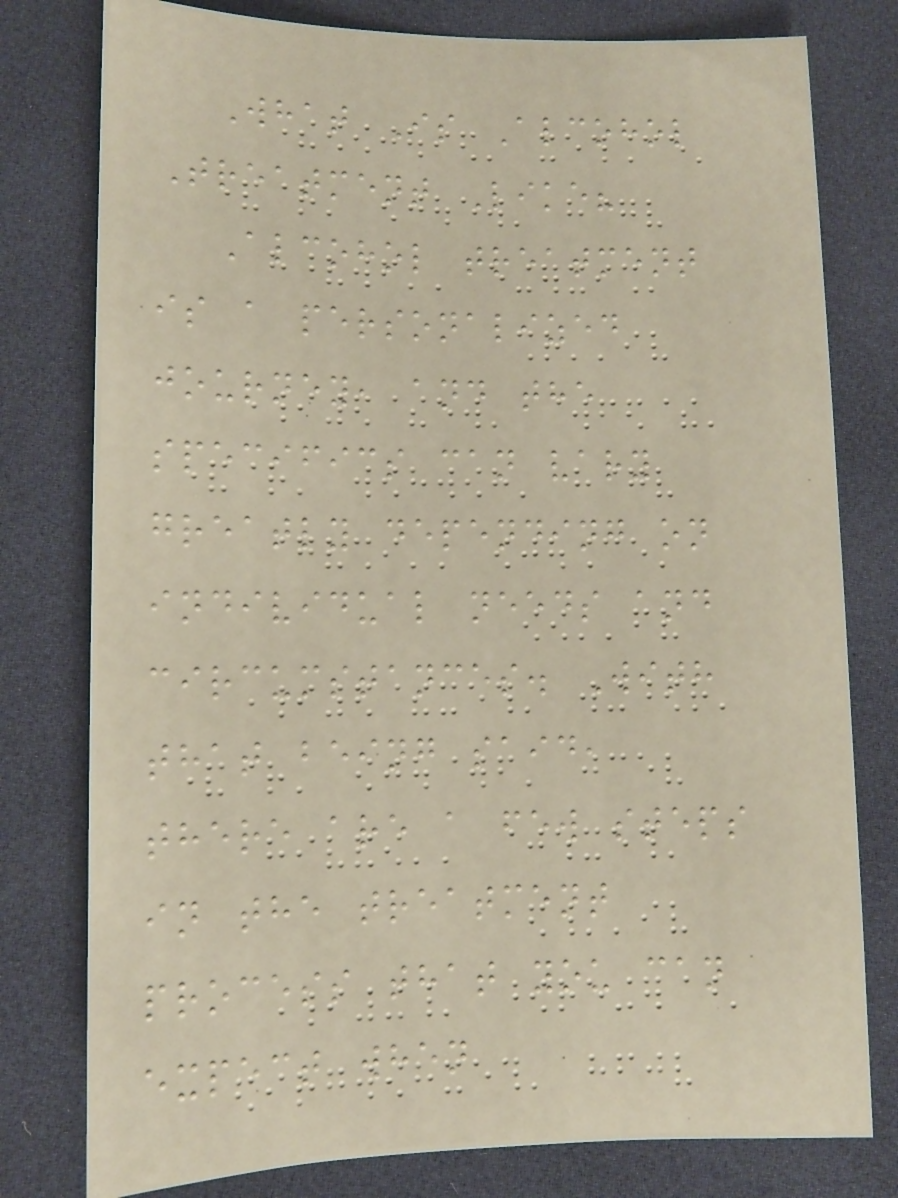What Is Alcohol
Treatment Like?
Alcohol treatment
is a personalized
journey, and the
specifics can vary
greatly depending on
individual needs and
circumstances. With
that being said,
there are a few steps
in the treatment
process that you can
expect when
